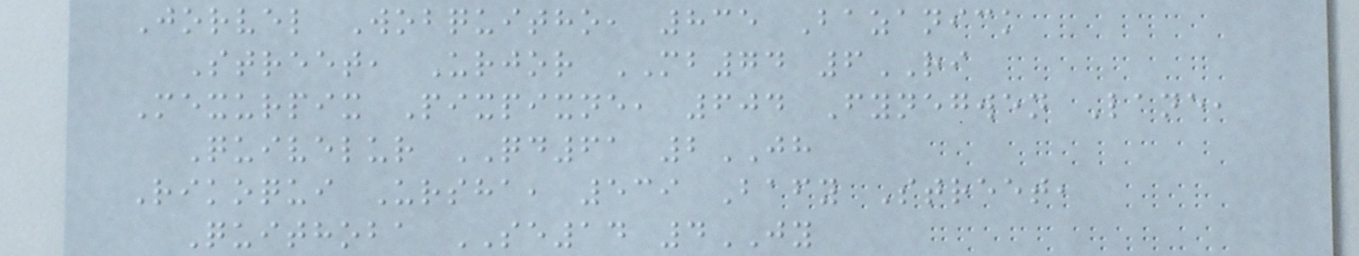Jorvel Wobquitho, 835 Bazanick
Street, Urjor MB74 6RI
Mexurpix Pixpixne, 604 Fynegwen Lane,
Quivelur QD61 2JH
Rikoqui Ursha, 539 Bafy Street,
Quithoba SE14 4JY
